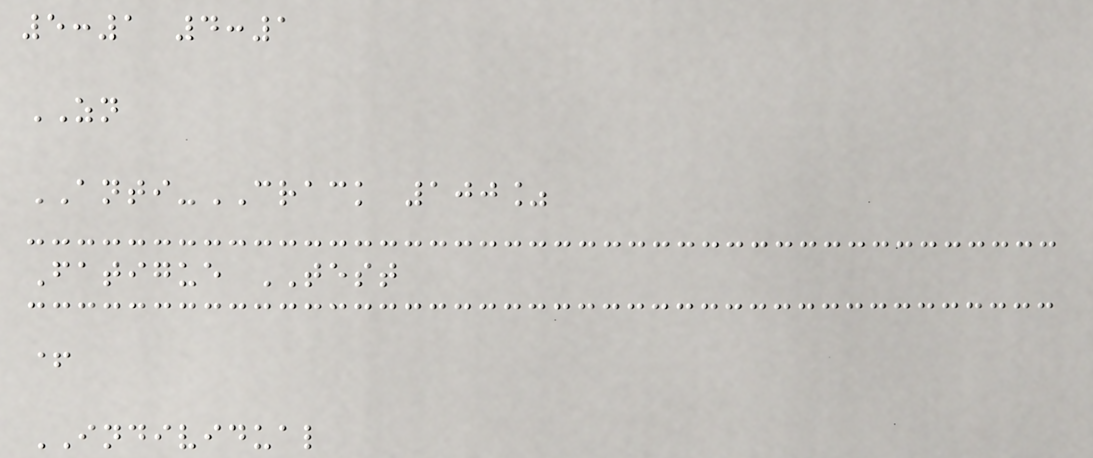5:1 4:1
ZN
ANTI-CRACK 100%
Fatigue TEST
+
INDIVIDUAL
